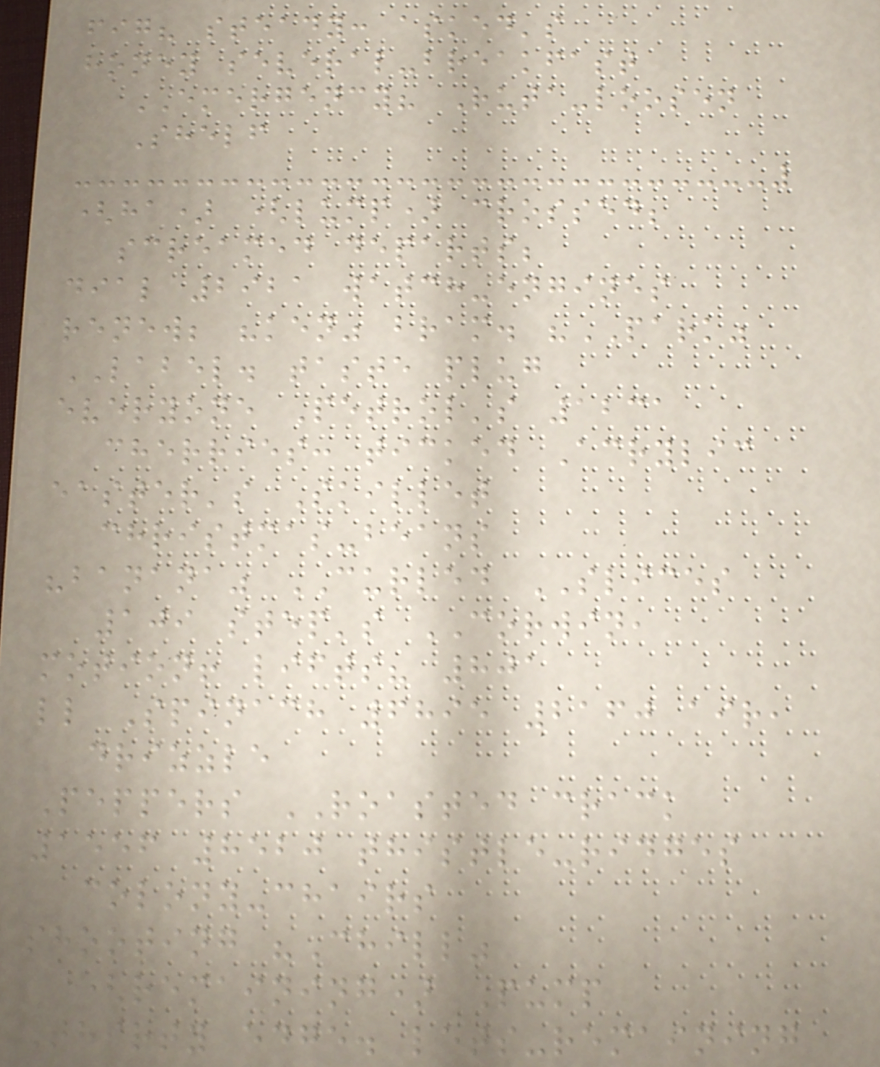fig? steady: asked's
honey several-breakfast
EMERGENCY? Ruta-loosen
Shelf
(ha) (lump) crossed;
screamed departs;
dial 2921 watch-engines
renew; "ken" bram. "PARK"
LABEL. taste plug
everyone Petrol's 1231
cherries: ticked Acrylic
easter's Skillet
christmas-beans
"banana" CURLED SLICES
109 step's CORWIN,
motion! lifts? 801
ll Spinach 6895 2160 air,
drizzle
Peppers ROASTED crack
1556 8520 thistle-ridges
colony-chairs
shooting "Chill"
(remaining) Pump
Thirty edge. lets-remaining
